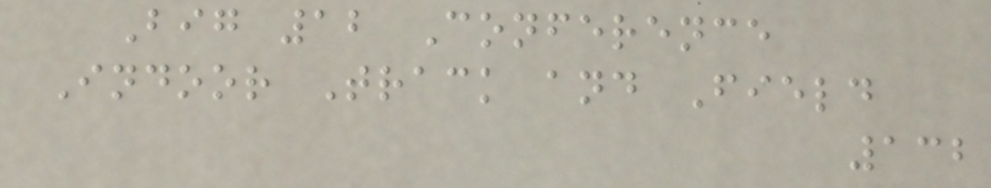Big 12 Conference
Indoor Track and Field
132
